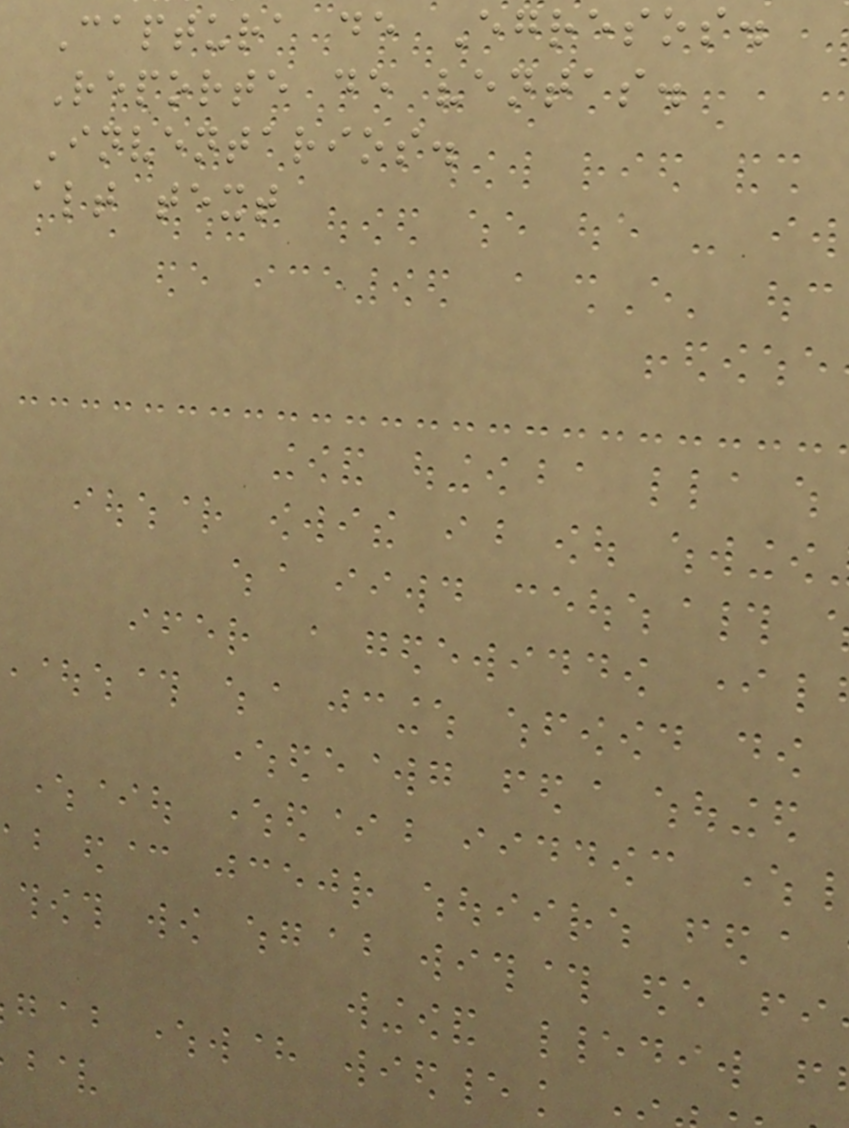Captura de Egresos.
Reporte de ventas.
Inventarios.
alt text
